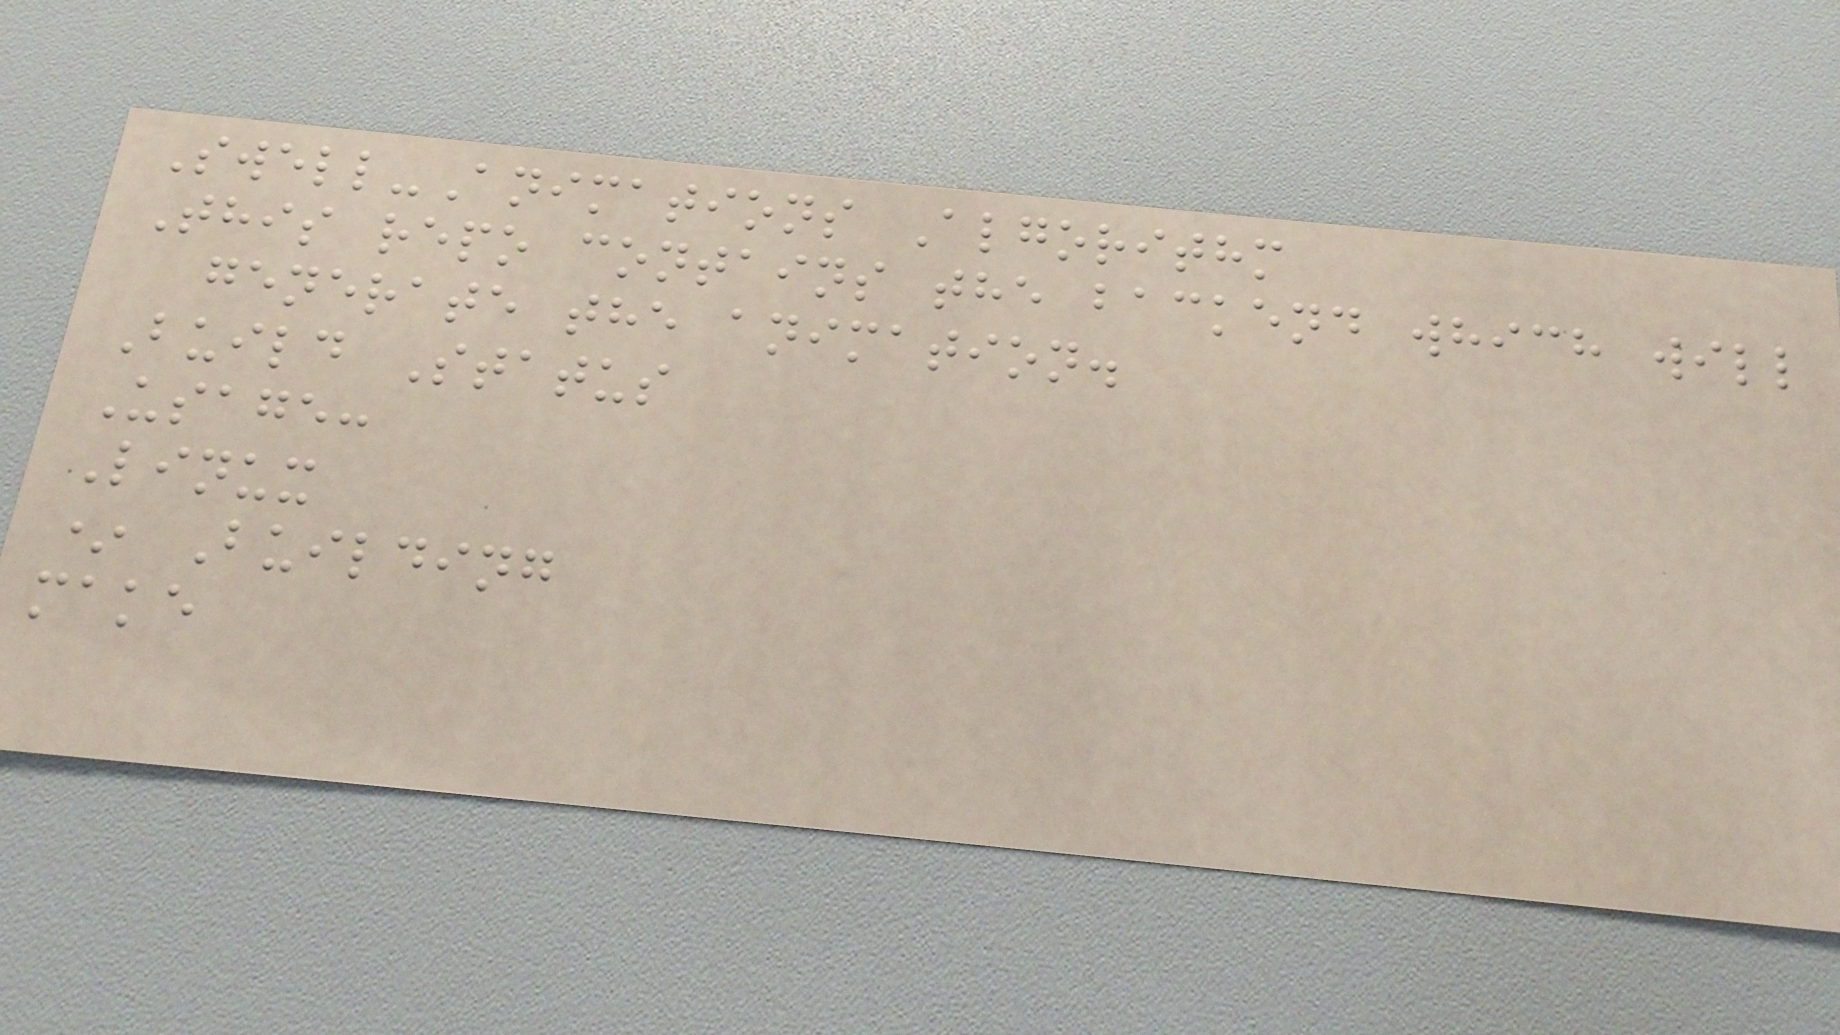Swell-Animations Algorithm
This repo contains the backend which will
generate the animation.
Build Status
Usage:
Linux
* Building
make
